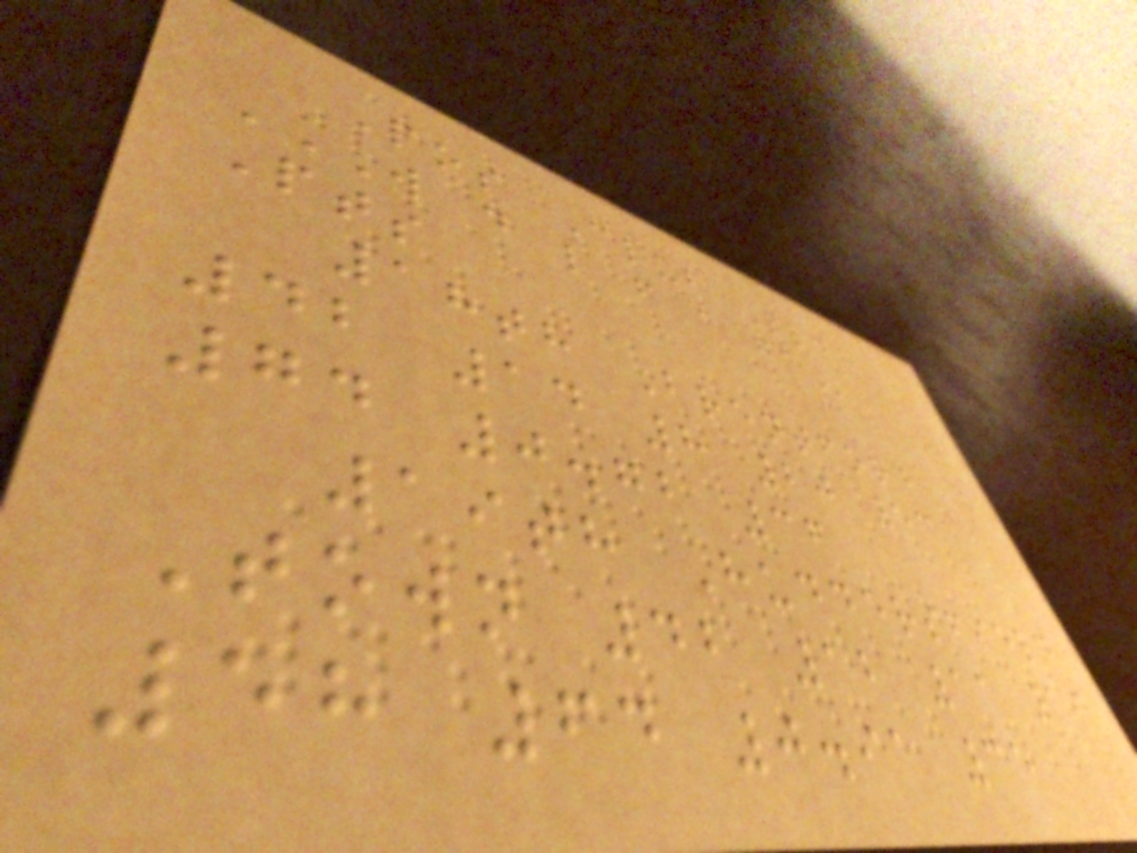Pos Club Pld
W D L F A GA
Pts
18th Brentford
42 14 8 20 53
74 0.72 36
19th Huddersfield
Town 42 12 11 19
58 64 0.91 35
